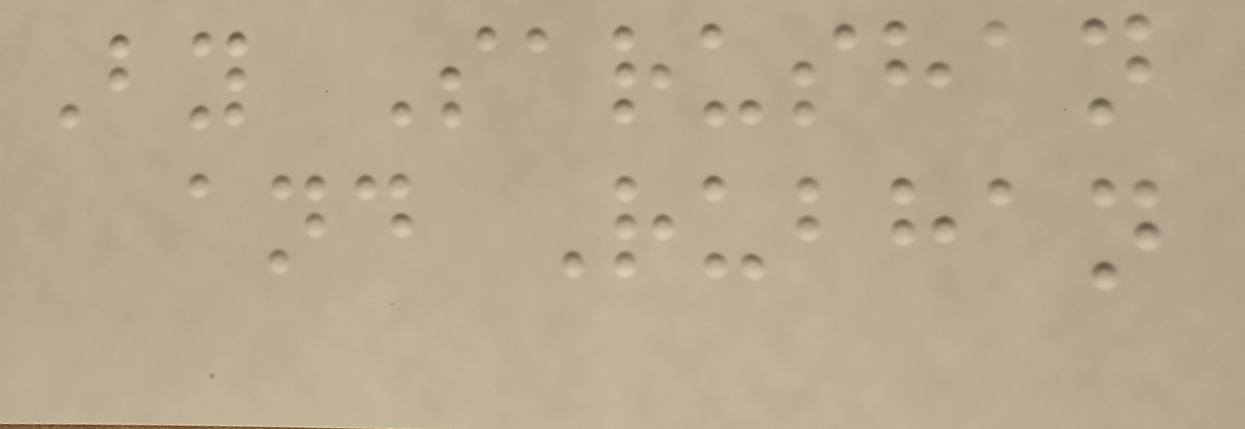By Sarushan
and Rubhan
